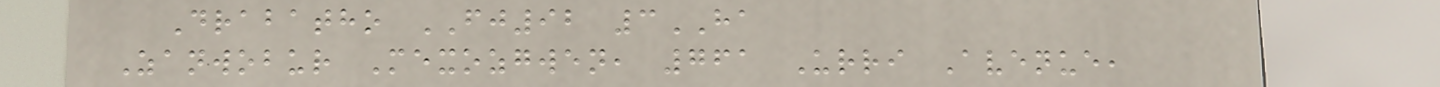Drabatho FJ92 3HA
Zanwobur Mexozgwen, 761 Urri Avenue,
